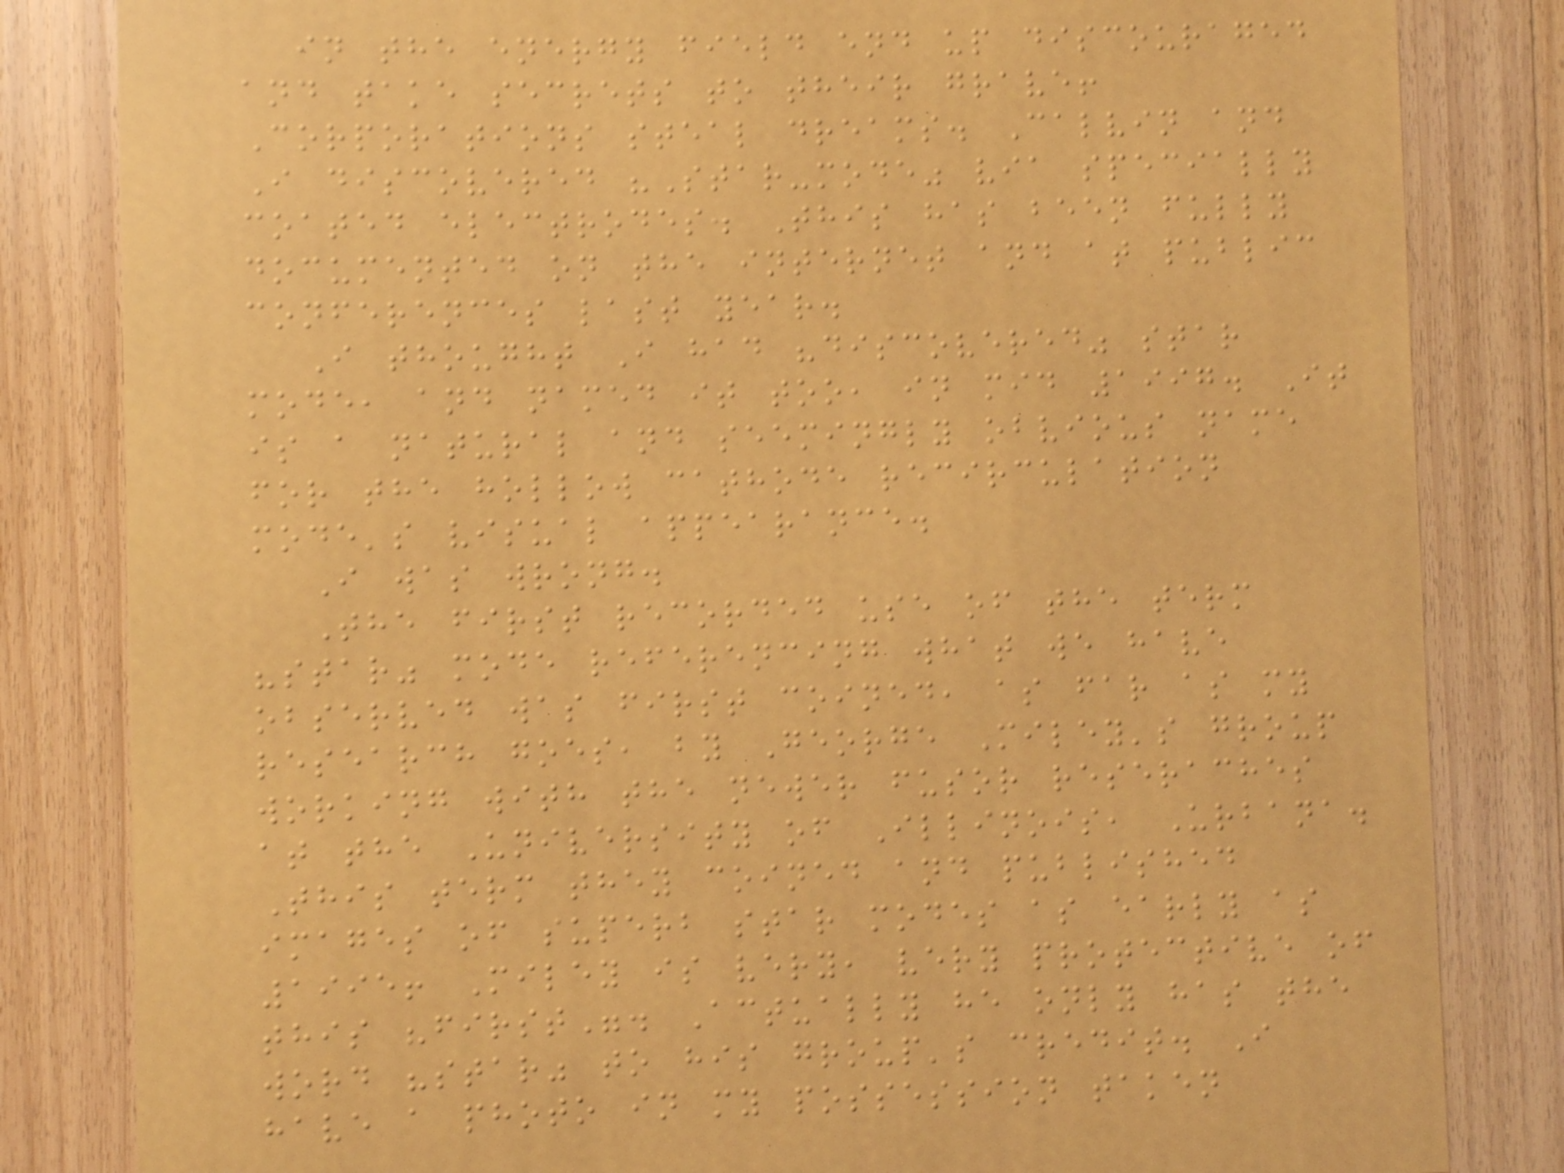in the energy field end up discouraged
and take secrets to their grave!
Corporations steal dreams. Calvin and
I discovered "Star-mode" via specially
coated electrodes. This has been fully
documented on the internet and at public
conferences last year.
I thought I had "discovered" star
mode, and named it too, in mid 1997. It
is a natural and seemingly obvious name
for the hollow cathode recirculation
mode's visual appearance.
I was wrong.
The first recorded use of the term
"star" mode referencing what we have
observed was first coined, as far as my
research goes, by George Miley's group
working with the newer fusor reseraches
at the University of Illinois, Urbana.
This term they coined and published
images of superb star modes as early as
1995! Miley is very, very protective of
this "first". Actually he only has the
word "star" to his group's credit. I
have a photo in my possession taken
